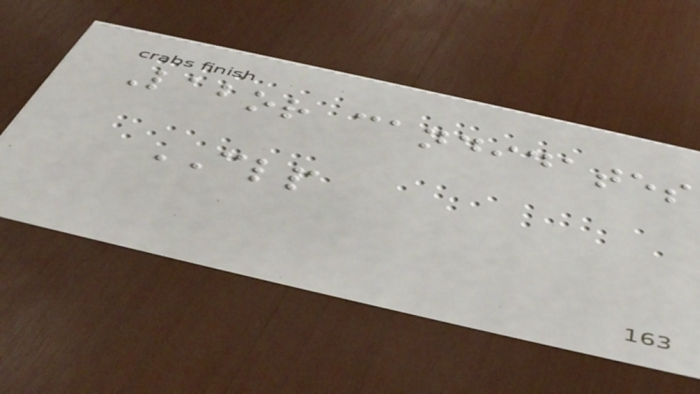Labor candidates
CLP
